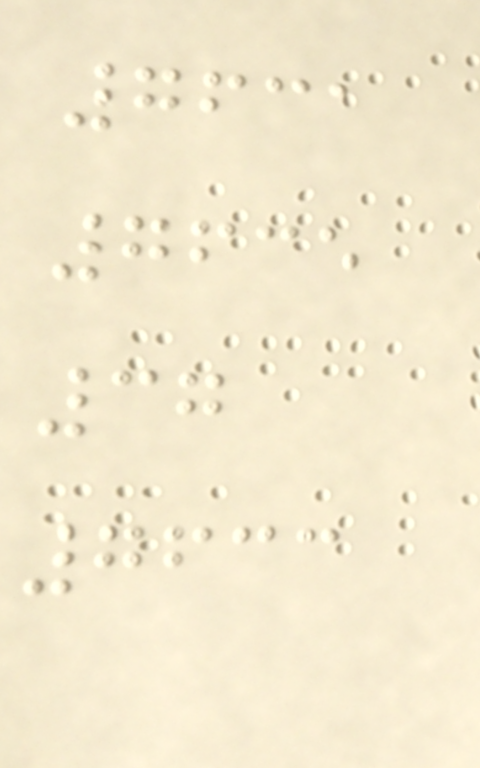7631
7635
37
7633
